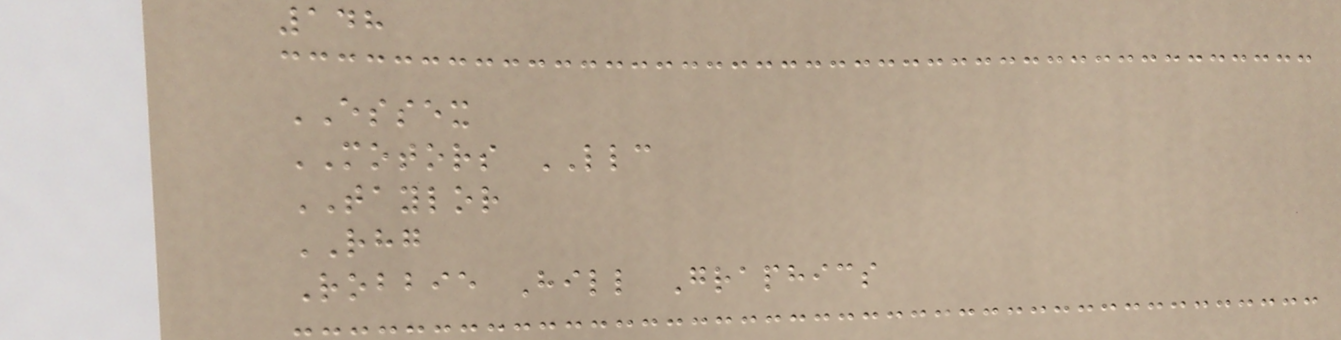148
ESSEX
MOTORS LLC
TAYLOR
RHG
Robbie Hill Graphics
